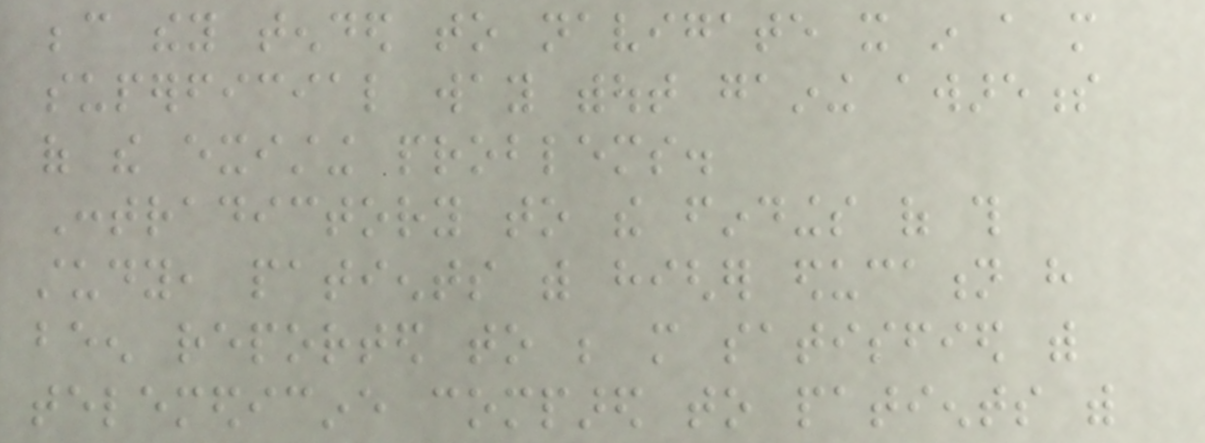because they tended to navigate it in a more
superficial way without gaining awareness
of the existing problems.
Contradictory to the findings of this
study, patients with higher education have
been reported to be more satisfied with
telemedicine compared to patients with
